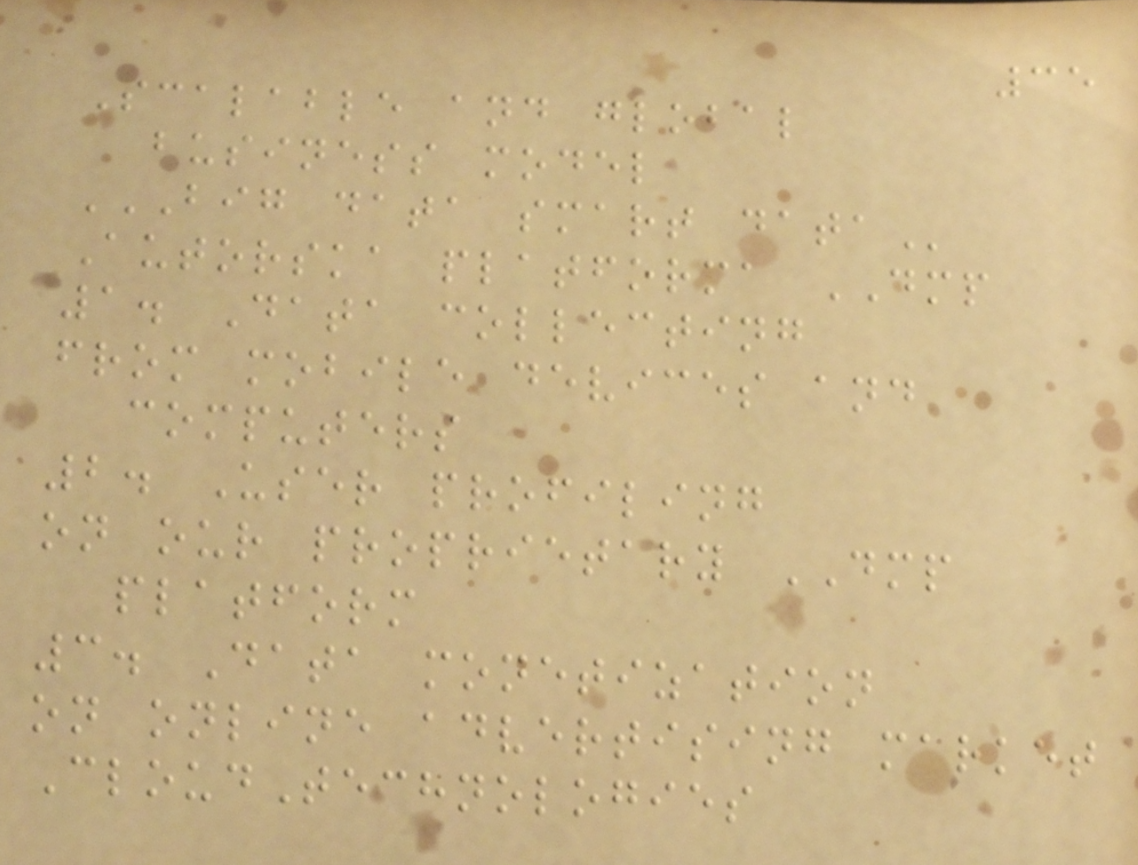35
Scalable and global
business model
BIG DATA SMART DATA
Autorska platforma DMP
1. Data collecting
from mobile devices and
computers
2. User profiling
on our proprietary DMP
platform
3. Data monetization
on online advertising market
CloudTechnologies
